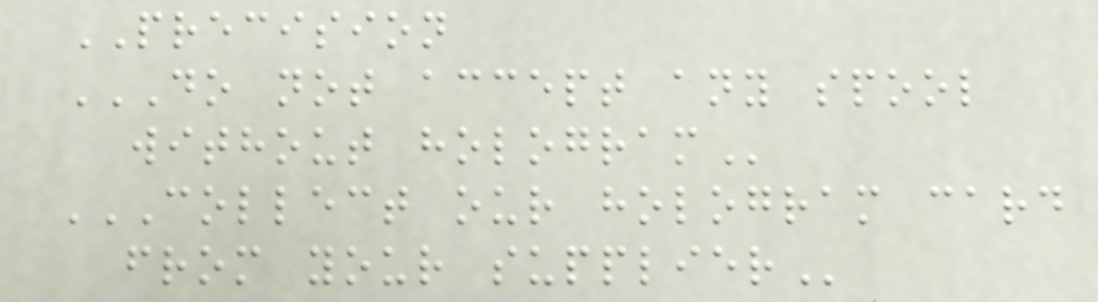PRECISION
DO NOT ACCEPT ANY SPOOL
WITHOUT HOLOGRAM
COLLECT OUR HOLOGRAM CARD
FROM YOUR SUPPLIER
